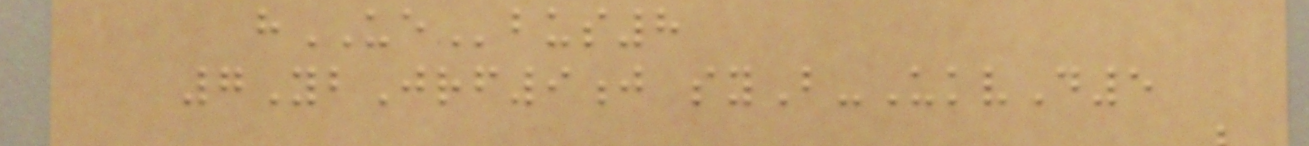hUEbus8
7YbJrf9j syB-UkvD5
